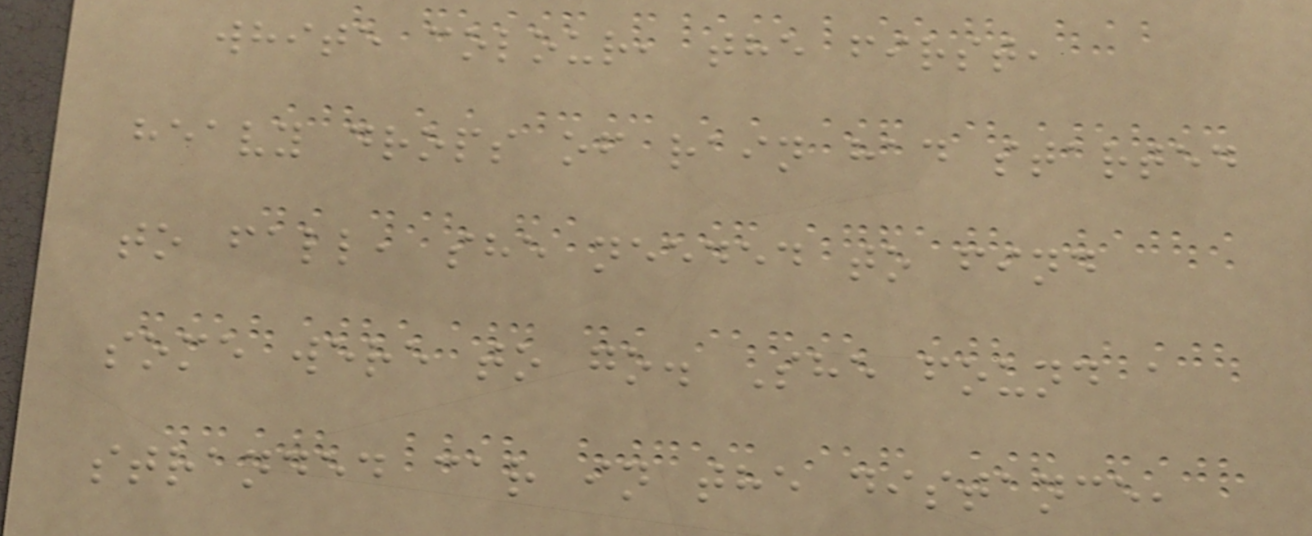white colour, the first,
heavy drops of rain had started
to fall, she needed to find
some were to go. She found a
stranded car in the distance,
